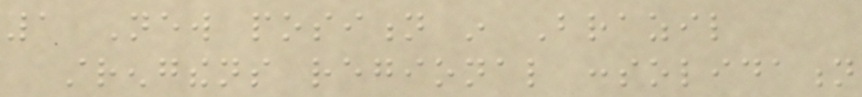1 New position in Brazil
strengthens regional consolidation
